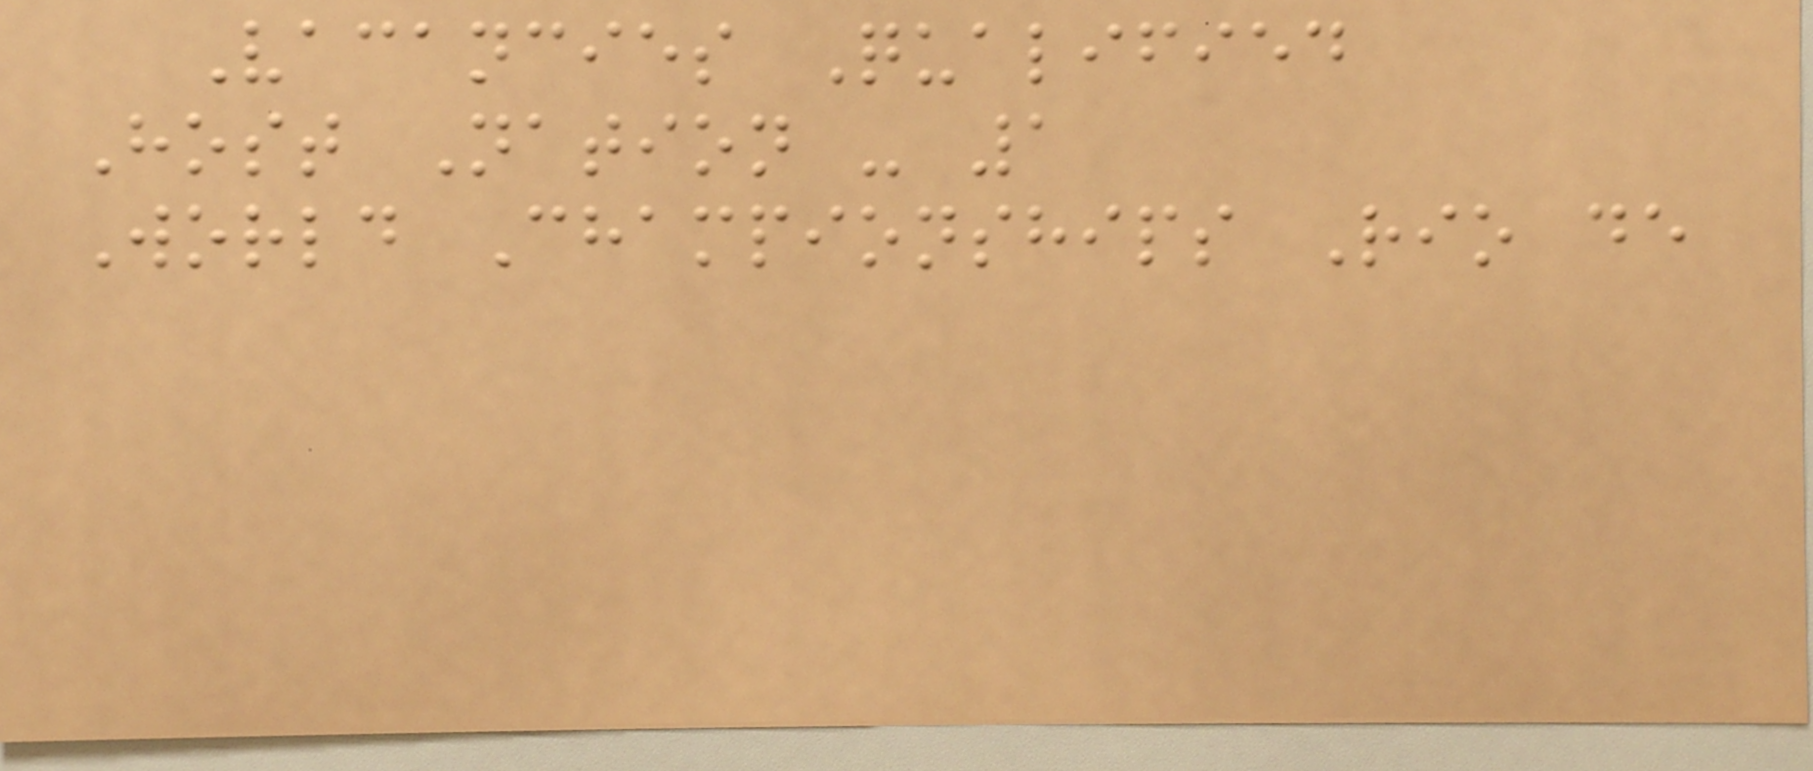Vacancies Qualified
Host Nation - 1
World Championships Rio de
